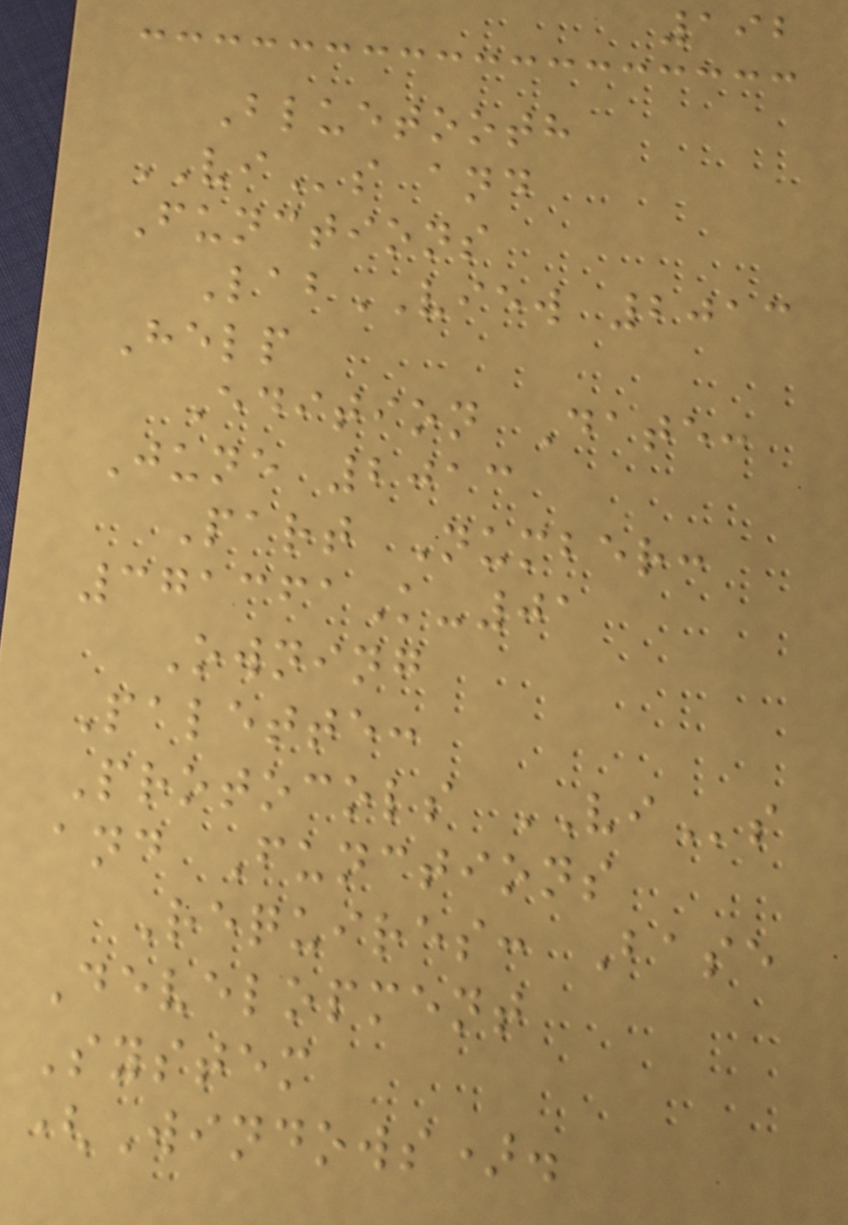192
Bluetooth
VIs and
Functions
LabVIEW 2013
Help
Edition Date:
June 2013
Part Number:
371361K-01
Owning
Palette:
Protocols VIs
and Functions
Requires: Base
Development
System
(Windows).
